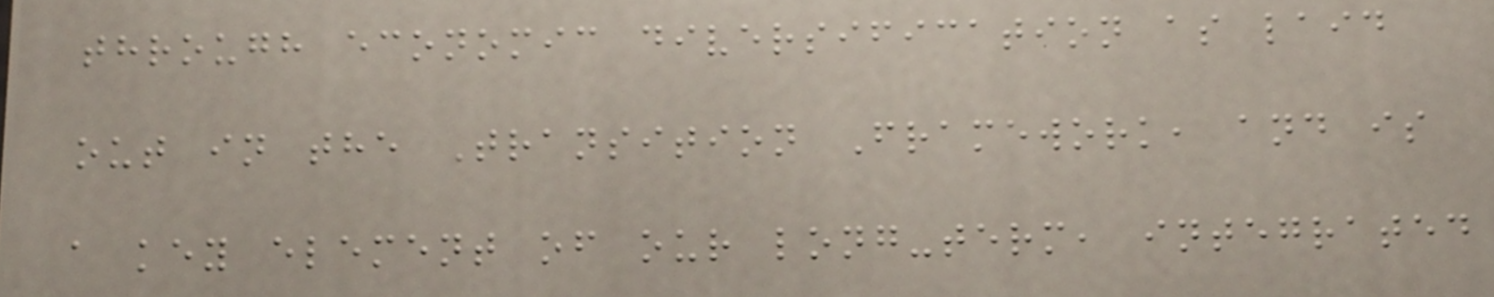through economic diversification as laid
out in the Transition Framework, and is
a key element of our long-term, integrated
